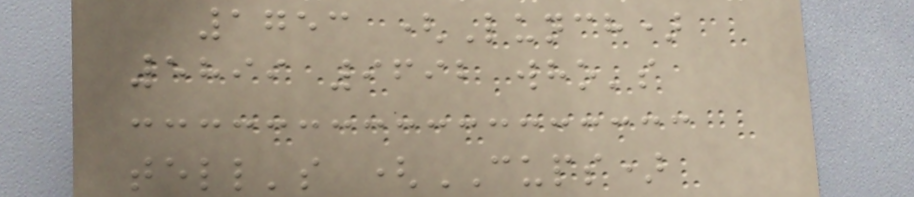1753 (Lunch)
5899 9692 who's
tell's (CUPS)
